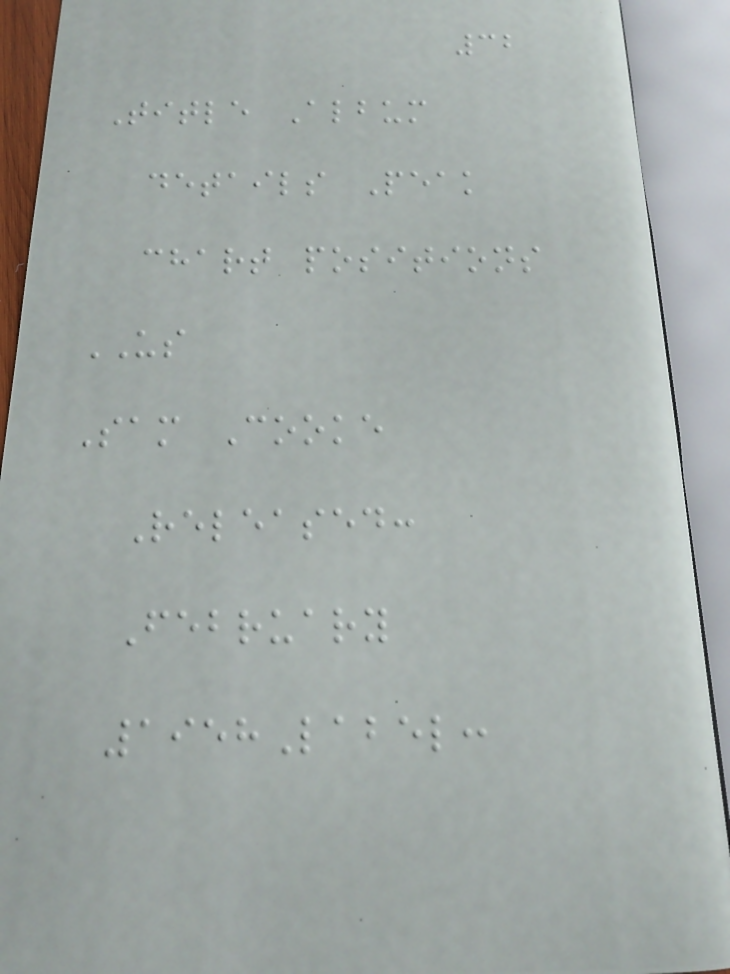32
Title Album
details Peak
chart positions
US
Sam Cooke
Released:
February
1958Label:
